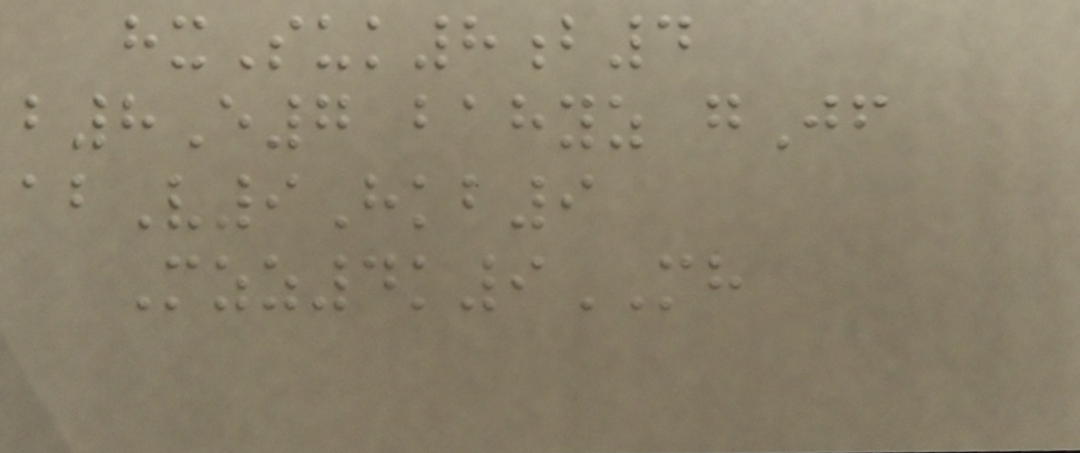hxSuk8b4
b8E7 bahyz gJf
abV9Hkb9
Mzz4k9MH
